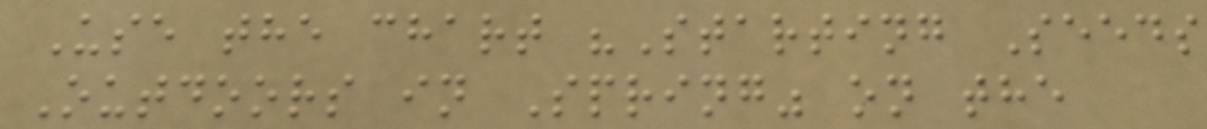Use the chart "Starting Seeds
Outdoors in Spring" on the
